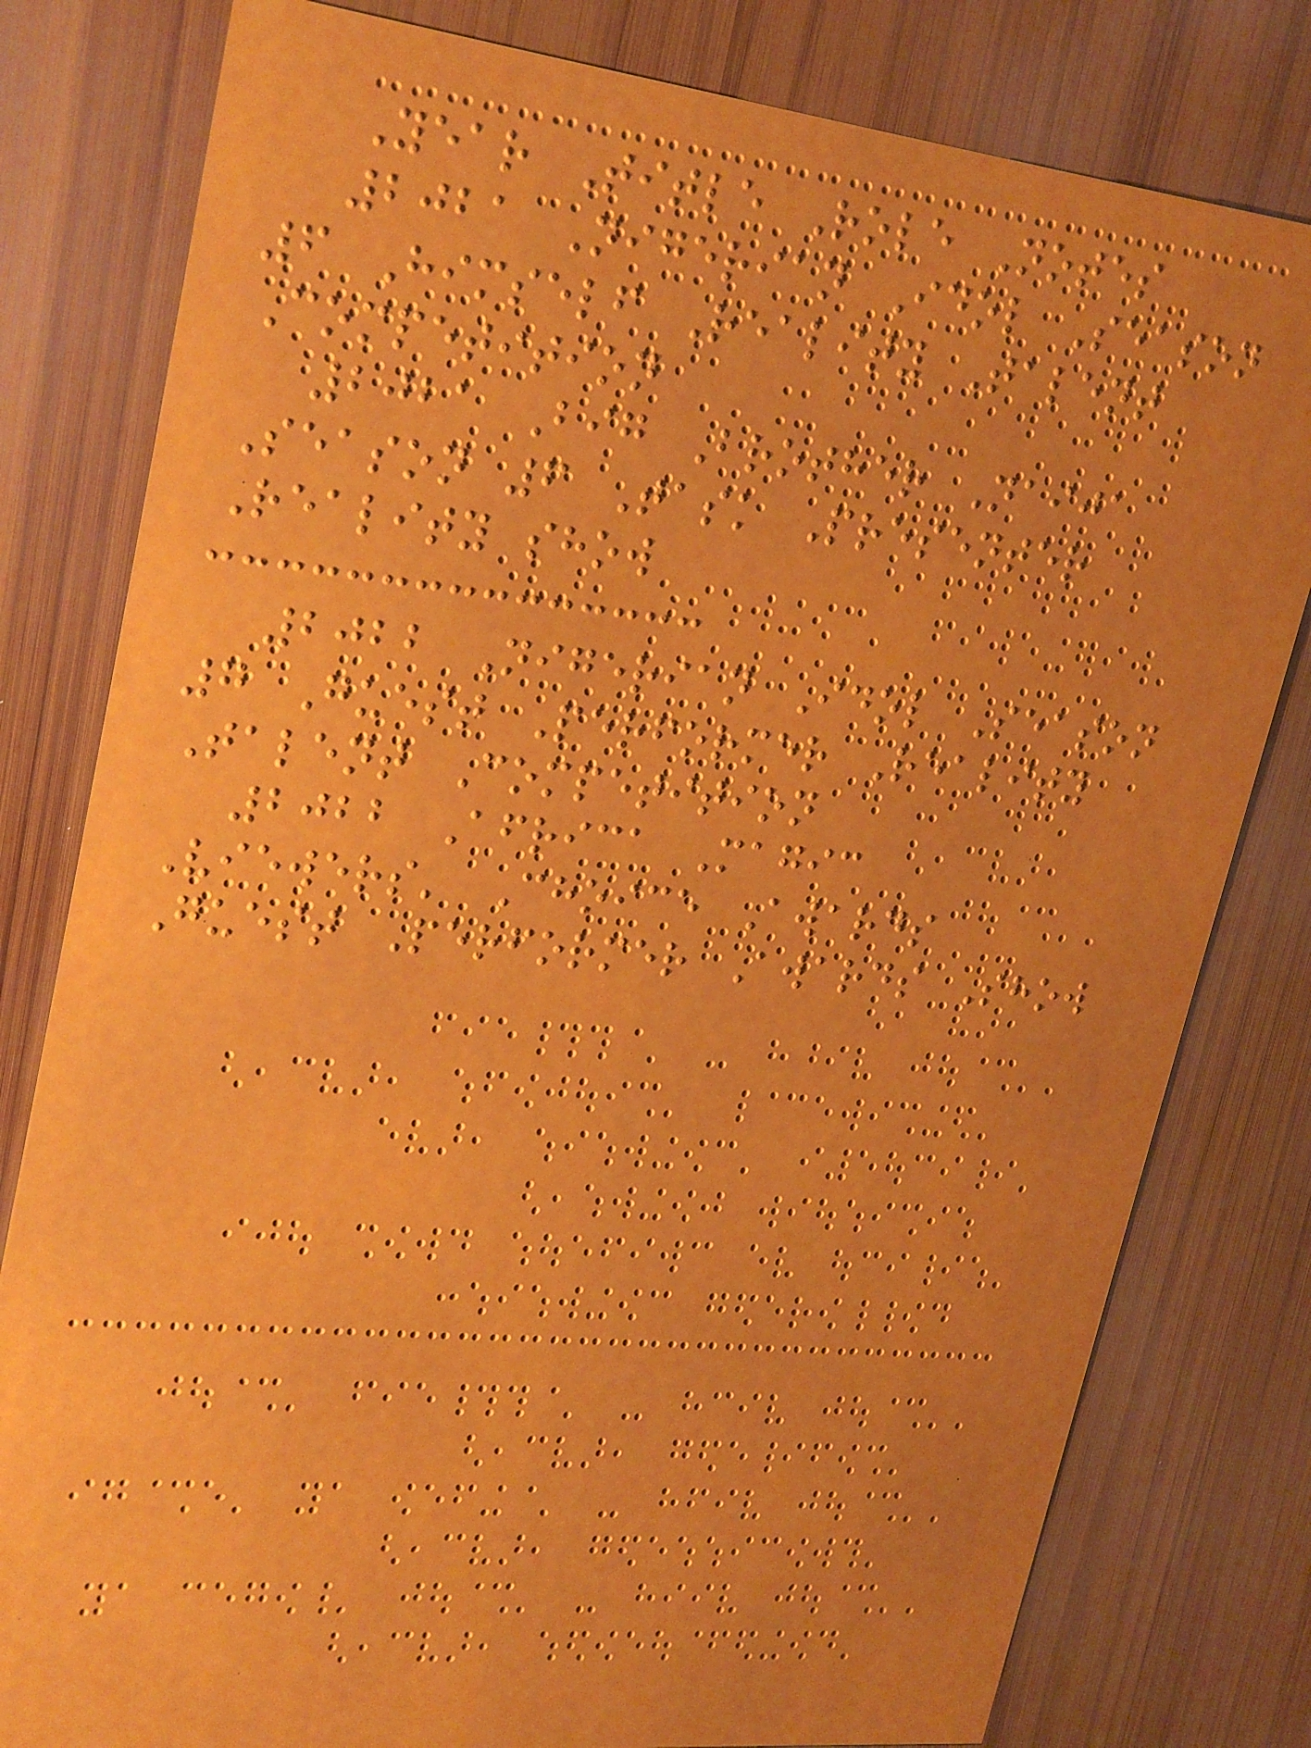Year Title Role Notes
2021 Nigerian Idol Season
6 Himself Reality Talent
Competition
2021 Big Brother Naija
Season 6 Task Presenter
Reality show
2022 Nigerian Idol Season
7 Guest Performer Reality
Talent Competition
2022 Africa Magic
Viewers' Choice Awards
Guest Performer Awards Show
